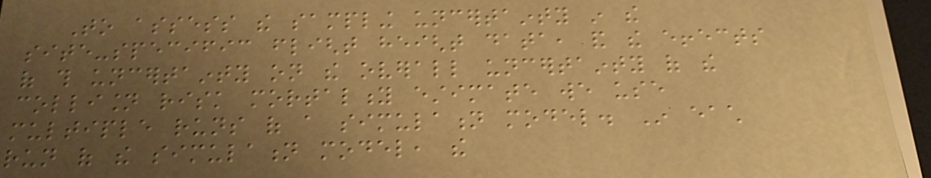To assess the sampling uncertainty in the
site-specific flight height data, and the effects
of this uncertainty on the overall uncertainty of the
collision risk mortality estimate we use
multiple runs of a simulation model. In each
run of the simulation model, the
